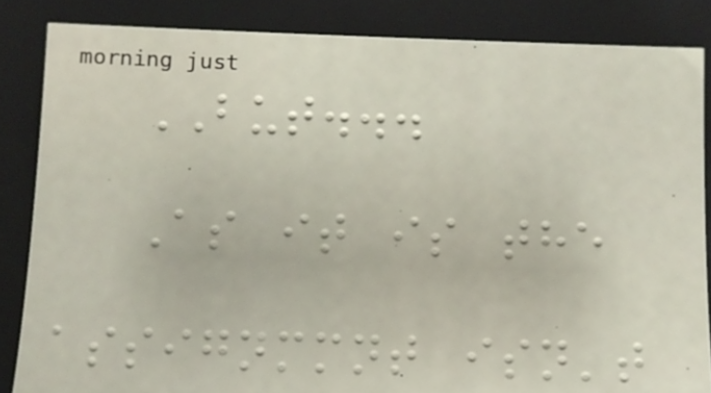BUT...
As it is the
assignmmnt isn't
